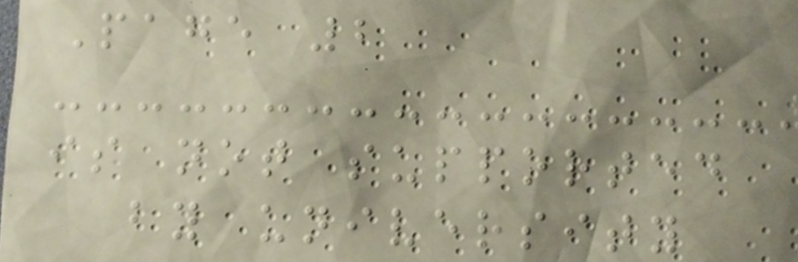Page 2
is not supported
by university
